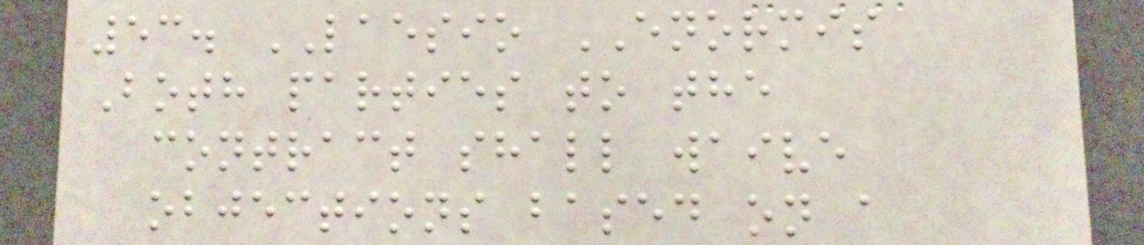53. LAESIO ENORMIS
Both parties to the
contract shall waive
objections based on a
